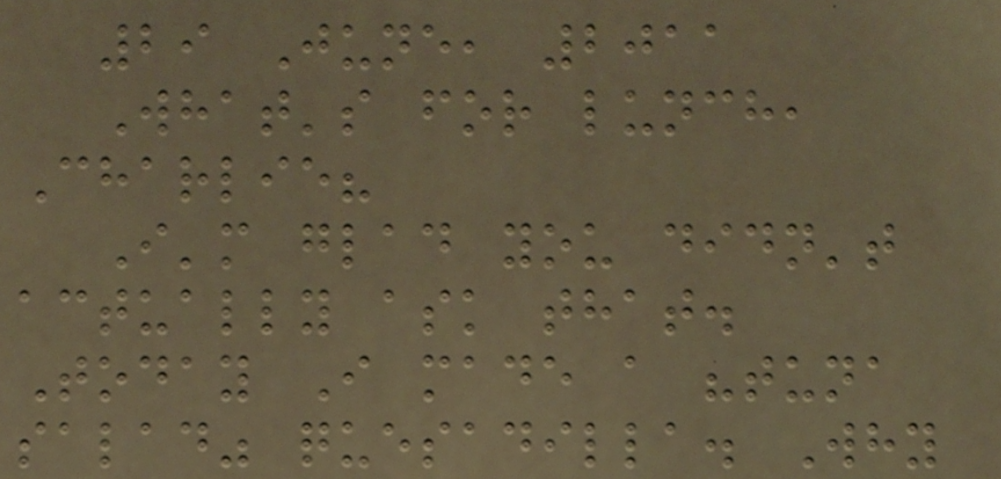29 June, 2011
What's for lunch,
Charlie?
I'm glad you didn't
actually ask that.
Today I made a "tuna
salad" quesadilla. Why
